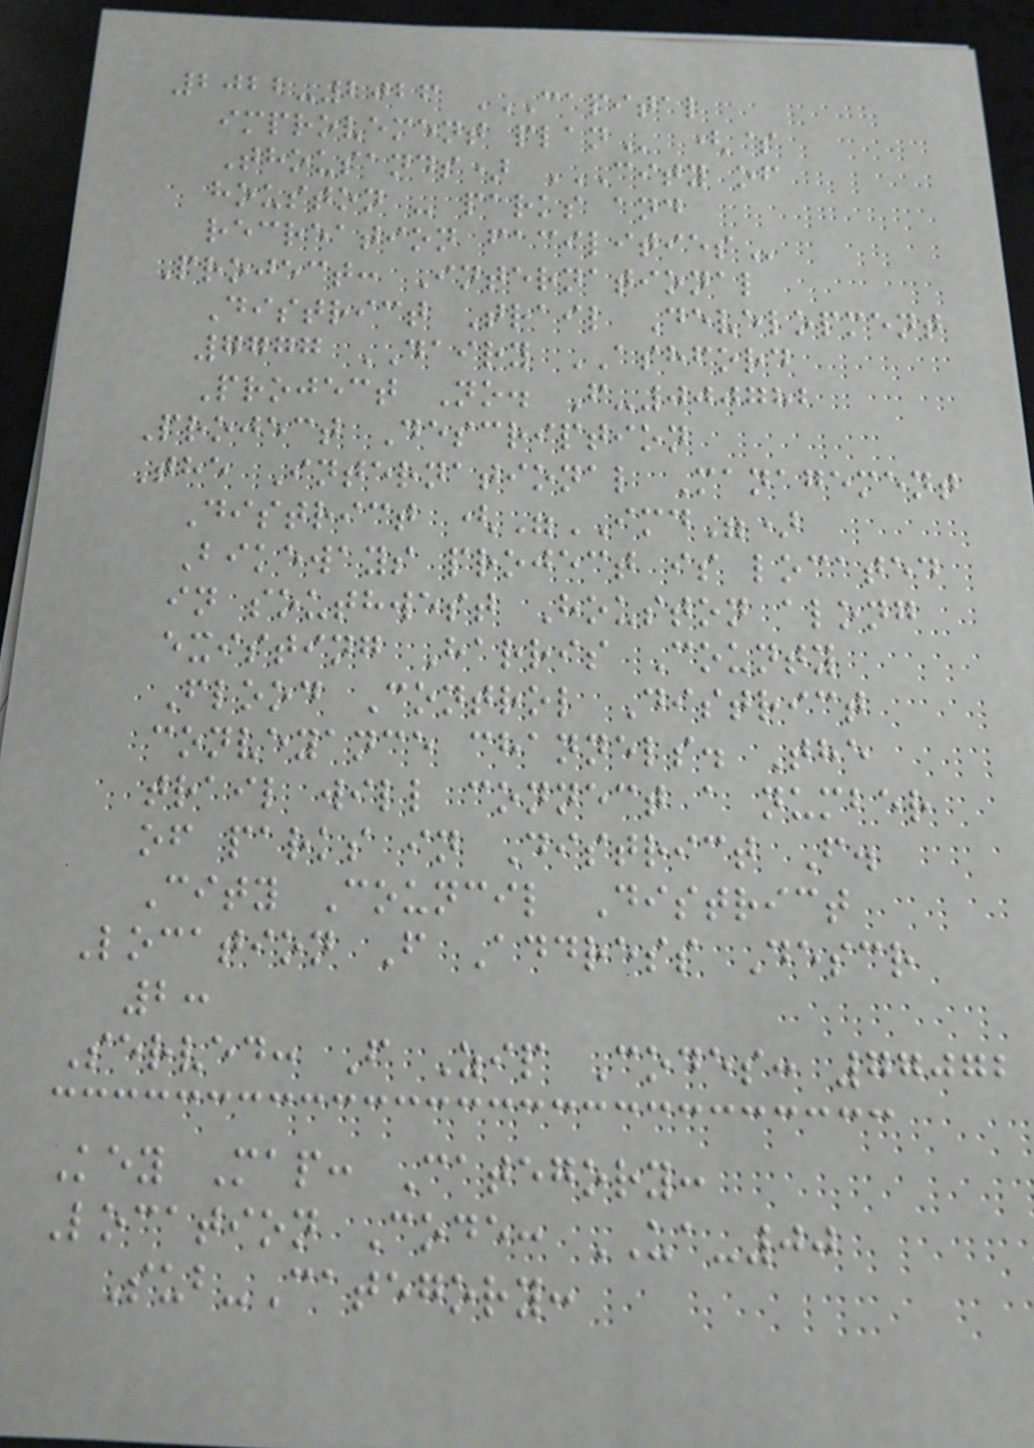2022-2026 CAPITAL
IMPROVEMENT PLAN ($
Thousands) CITY OF
HOUSTON - PARKS AND
RECREATION FACILITIES
Project: International
District Trail Development
7777 DAIRY ASHFORD
Project No. F-000782
Project Description
The International Management
District ("IMD")
Bikeways project is located
in southwest Houston along
existing Harris County
Flood Control District
conveyance channels. The
trail will connect a number
of parks in District F.
City Council District
Location F Address Descr
2:
Served: F Zip Codes: 77072
Key Map: Category:
Location Code: UA-00
Sub-Category:
